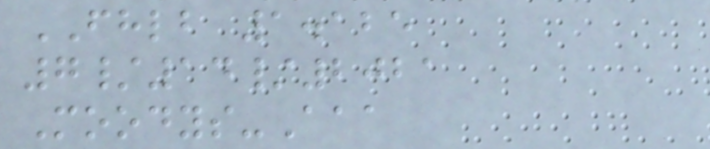FHLB 1.125
7/14/2021
Moodys-Aaa
